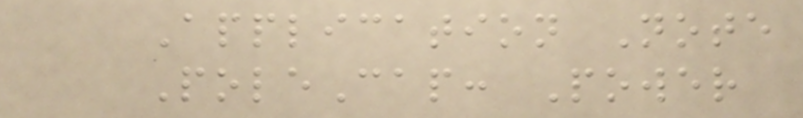Application Note
PoleCap: Power
